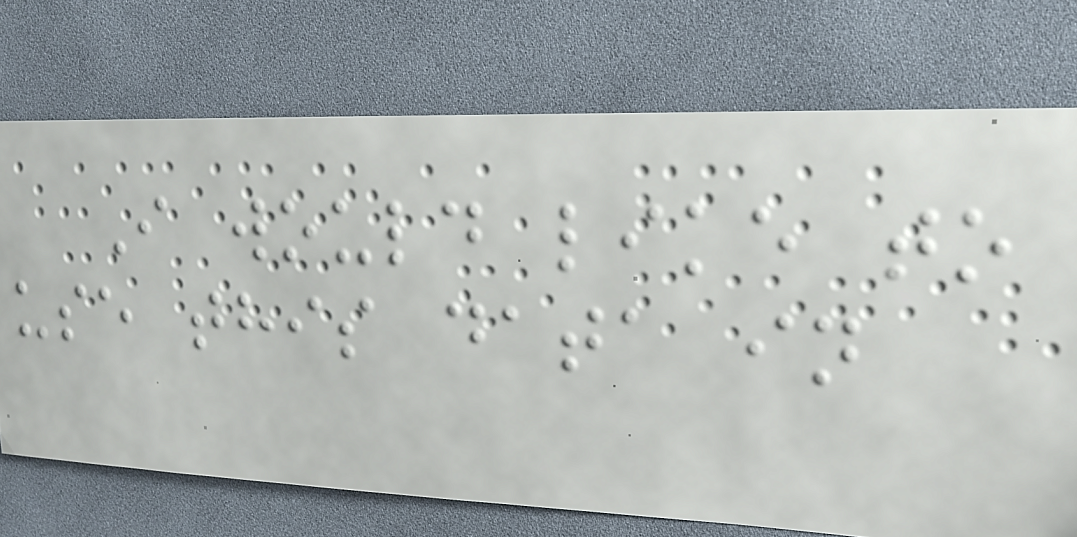I would like to
use this data in
